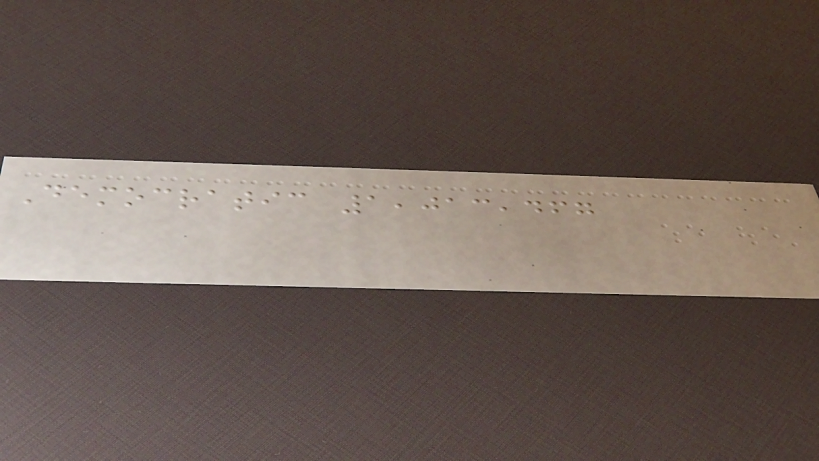Democratic 1,013,467
